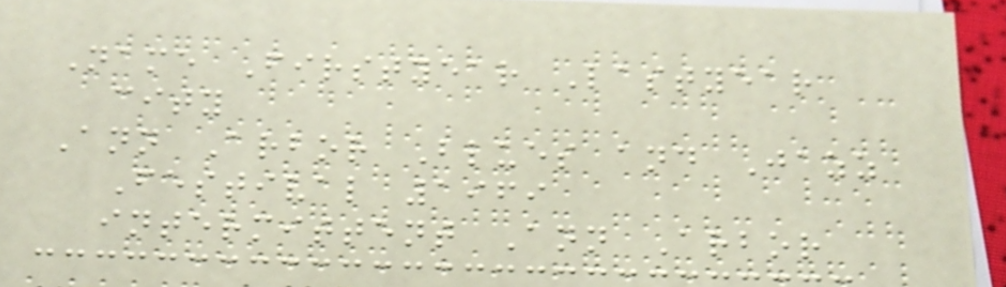Name Firstyear Lastyear
city
Ann Arbor Blues and Jazz
Festival 1969
intermittent Ann Arbor
